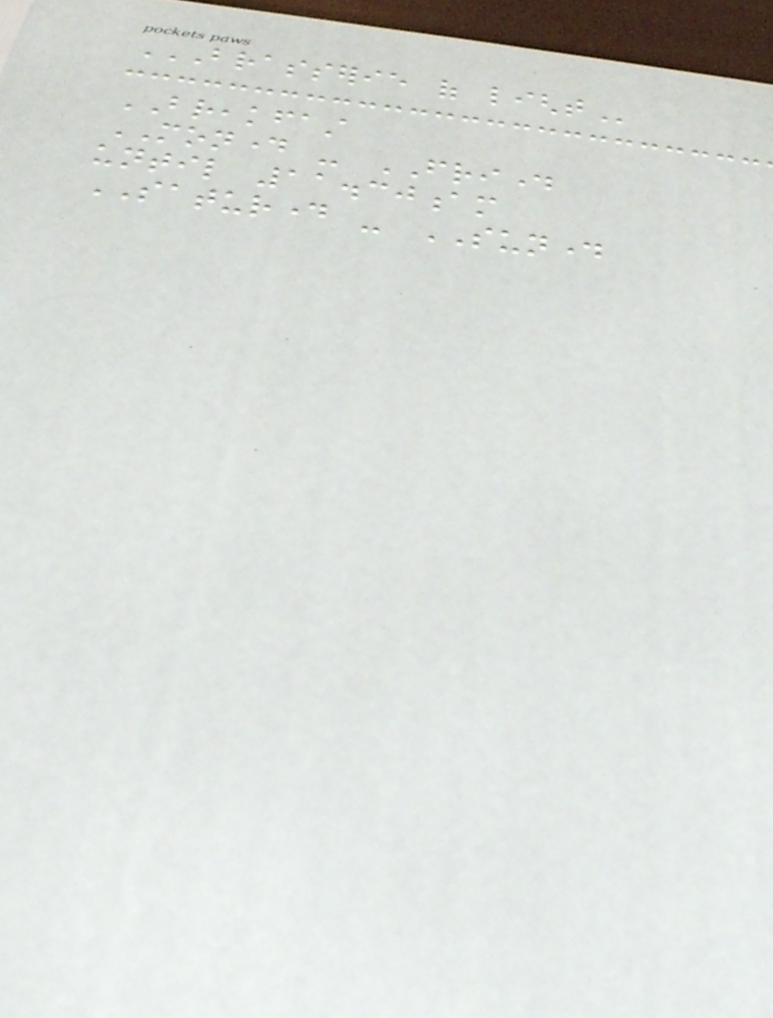BRASSERIE OF LIGHT
BREAKFAST
MONDAY - FRIDAY
until 11.30am
SATURDAY - SUNDAY
